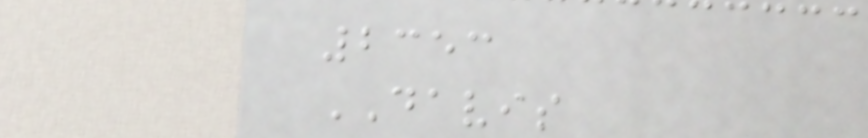2353
DAVIS
